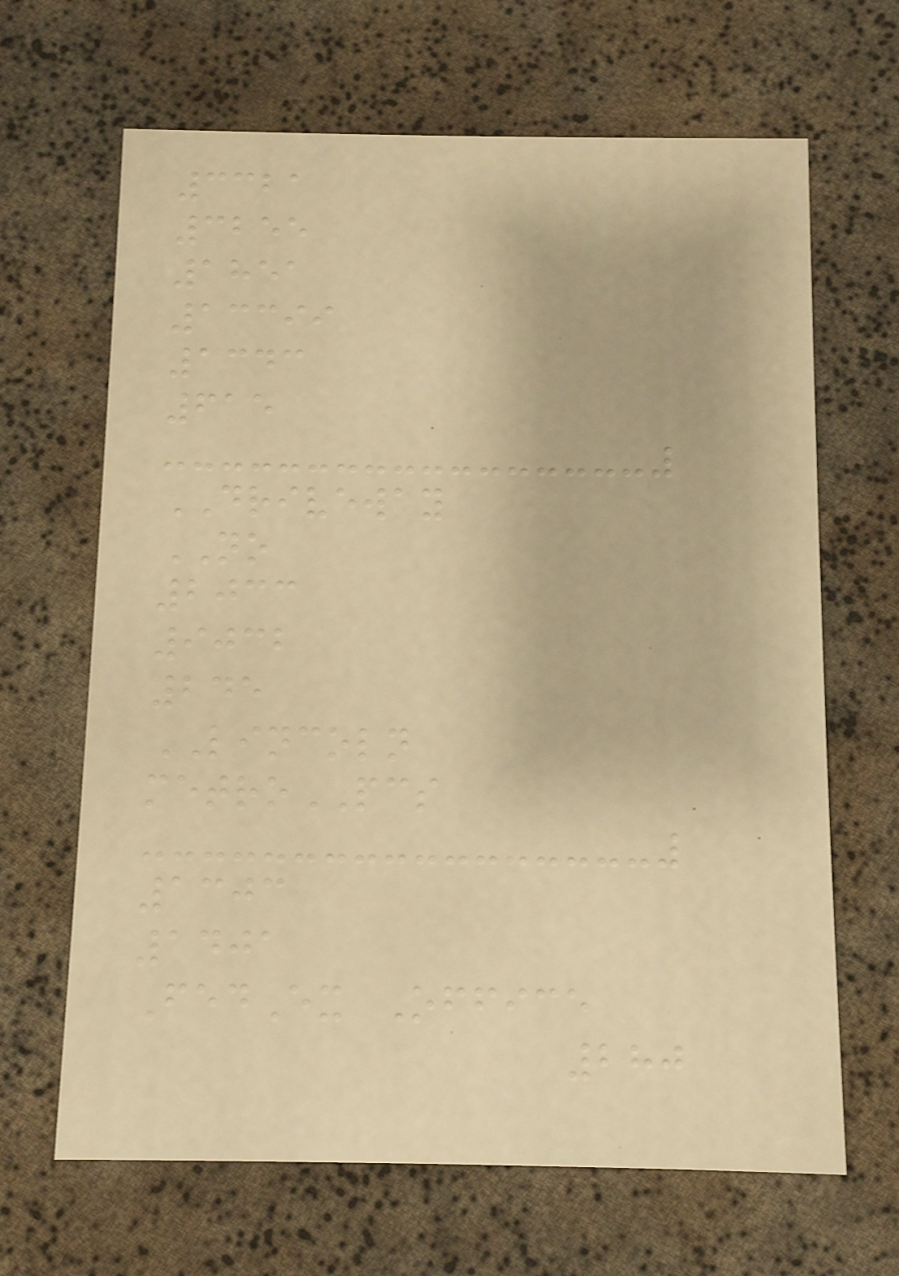3321
3255
1851
13399
1343
615
DRIVEWAY
NO
2033
9032
245
LINCOLN
metroPCS
1303
1401
FedEx Office
280
